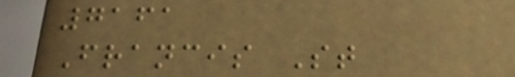7161
Francis St
